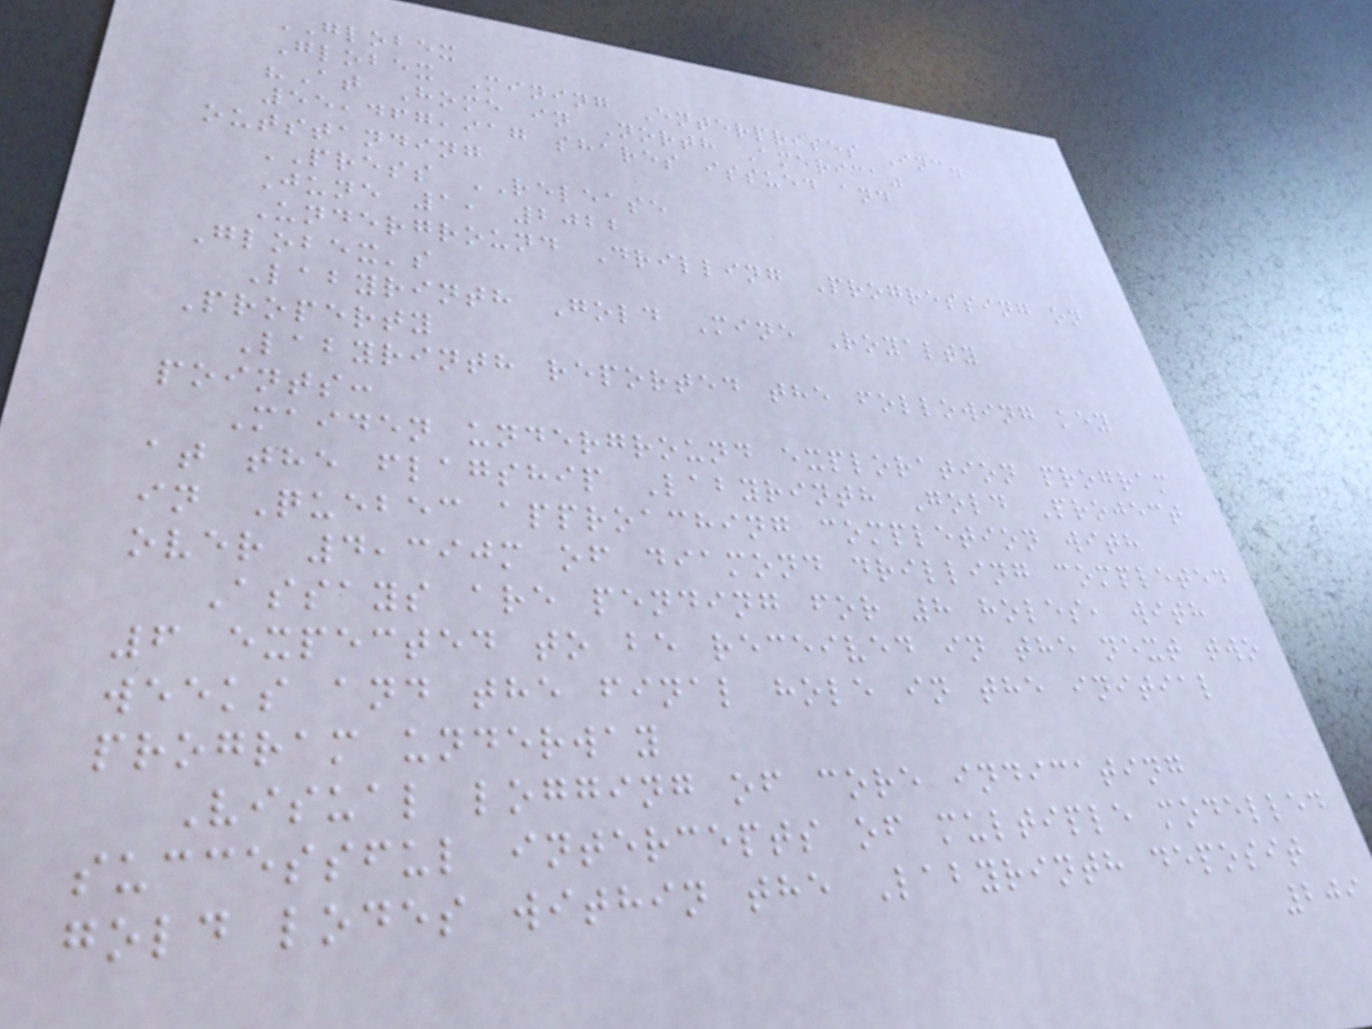GLOBEX
Globex Mining Enterprises Inc.
"At Home in North America"
55,467,917 shares issued and
outstanding
PRESS RELEASE
June 1, 2022
Underground Drilling Progressing on
Globex's
Labyrinth Gold Mine Royalty
Property
Labyrinth reported the following key
points:
Maiden underground exploration program
at the flagship Labyrinth Gold Project
in Quebec approaching completion with
over 4,390m of diamond drilling completed
Assays are pending for 8 holes, with
6 expected to be received in the next two
weeks and the final hole in the initial
program underway
Visual logging of core indicating
successful intercepts of multiple modelled
gold lodes within the Labyrinth deposit
209
